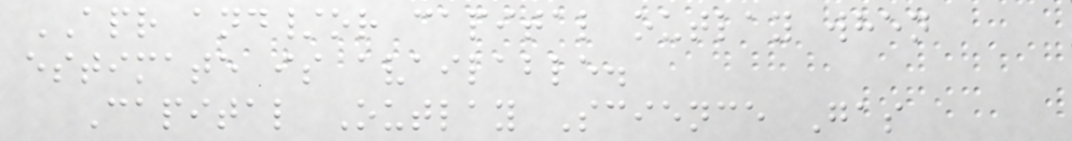APR and/or capital outlay when
estimate is available.
Capital Outlay Science Gas
